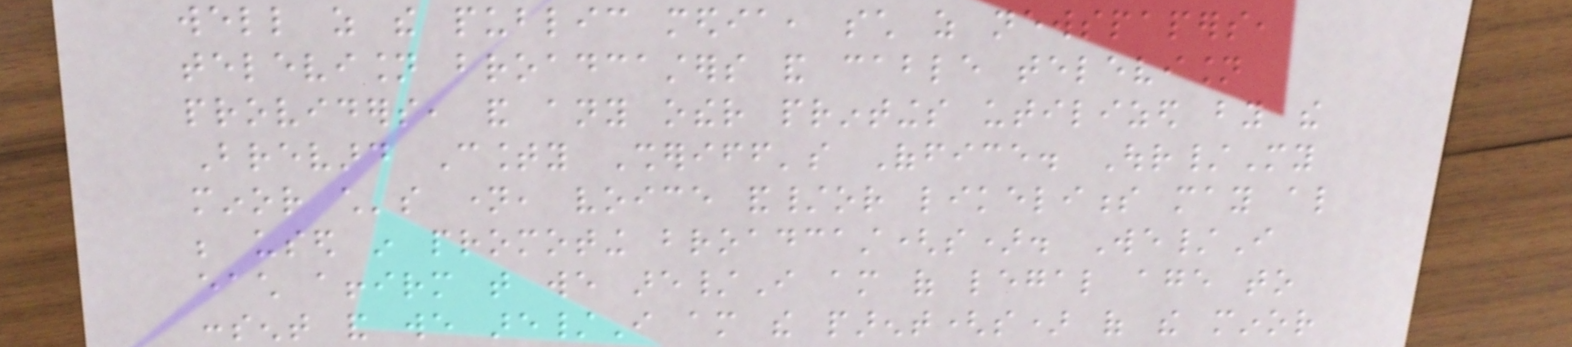well as the public media, such as newspapers,
television broadcasters and cable television
providers, and any other printings utilized by the
Brevard County Sheriff's Office. Our/My
minor child's name, voice and/or likeliness may also
be used in promoting broadcast(s). We/I
each affirm that we are/I am of legal age to
consent and we are/I am the parent(s) of the minor
